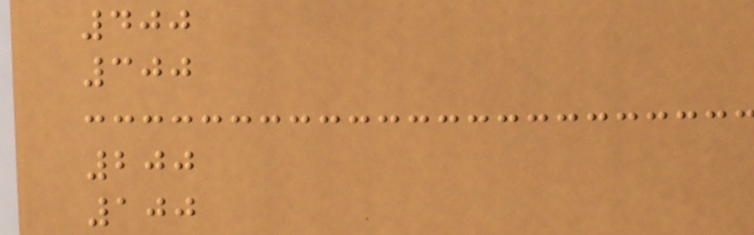400
300
200
100
